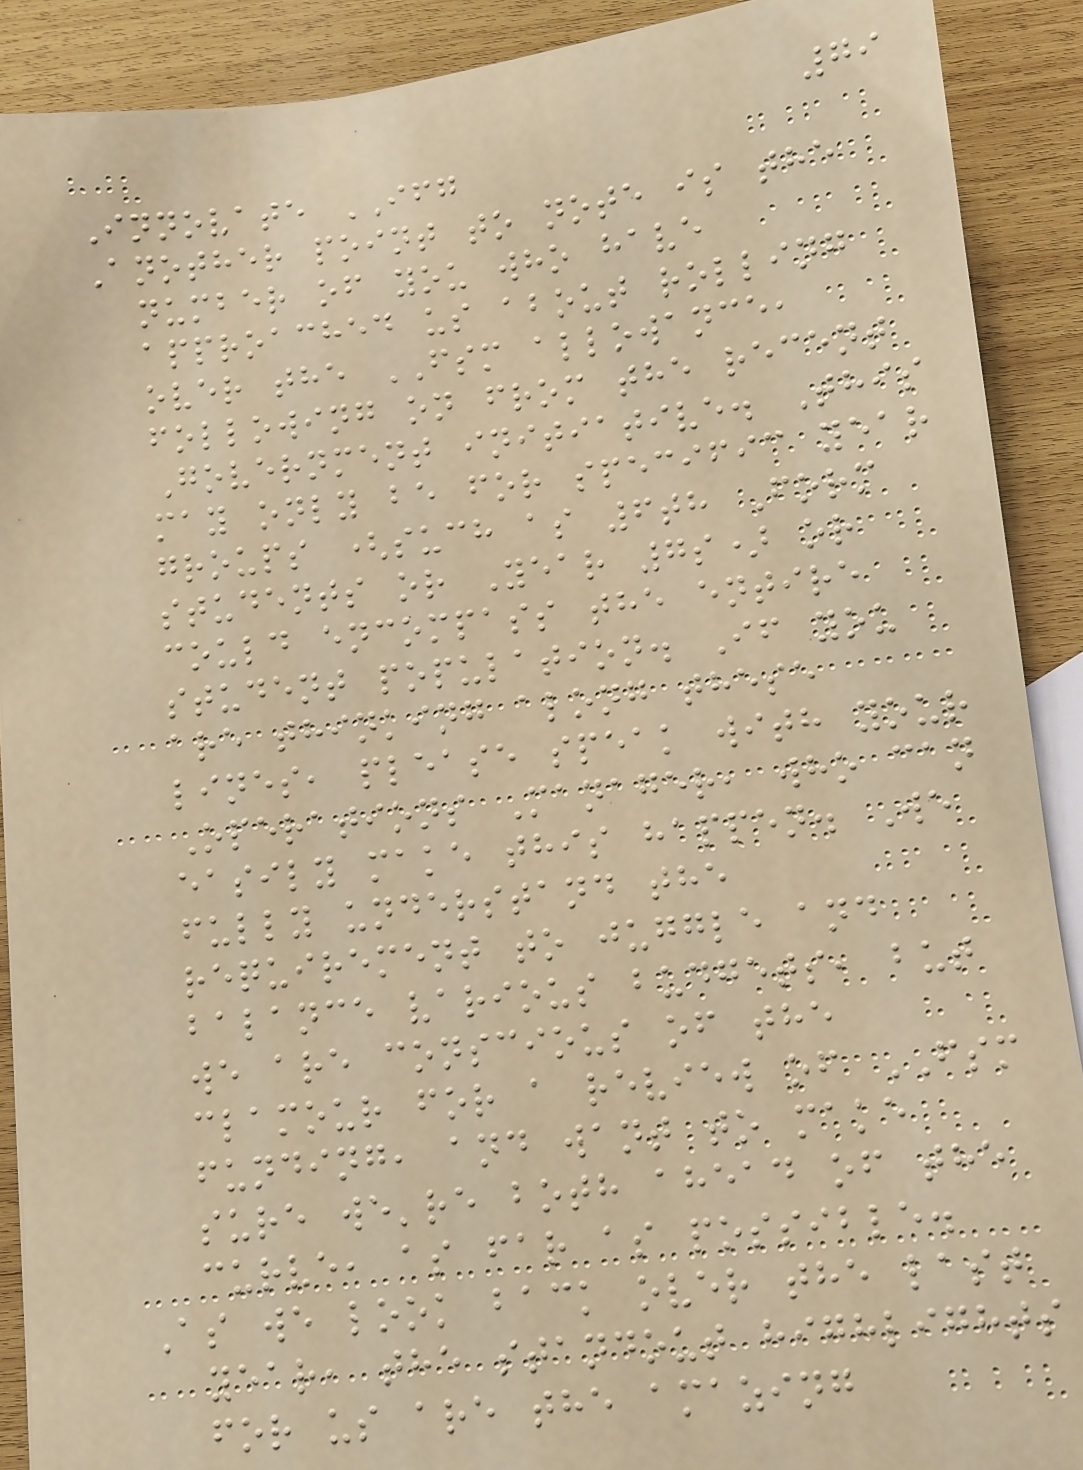79
Innovate IFG
Another point to note is the
number of you who have
approached us about rolling
over the FSM allowance,
following on from the recent
Government initiative. This
may only be for specific year
groups (such as 6th Form
students or Year 7s) or
could encompass the entire
student population. If you
are thinking along these
lines, please speak with your
Operations Manager, who can
easily make this happen. We
fully understand the
requirement to juggle and
balance various budgets, but
we are conscious of the
clamour for a review of FSM
funding, and want to make
sure we're both ahead of the
curve, as far as possible.
As we look back over the last
year, the standout highlights
for us are the amazing
